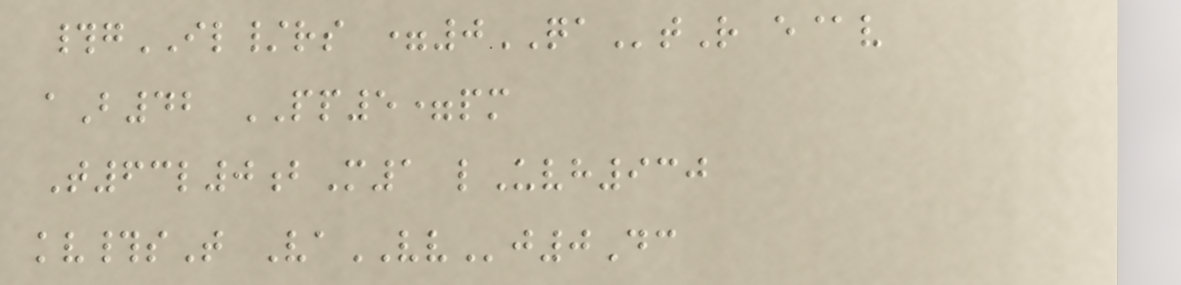#gIL/rs =0QAtR e@v
aB42 PP5=pm
T63l0bM1 lUvh930
kv#sT VaVVj0Dc
